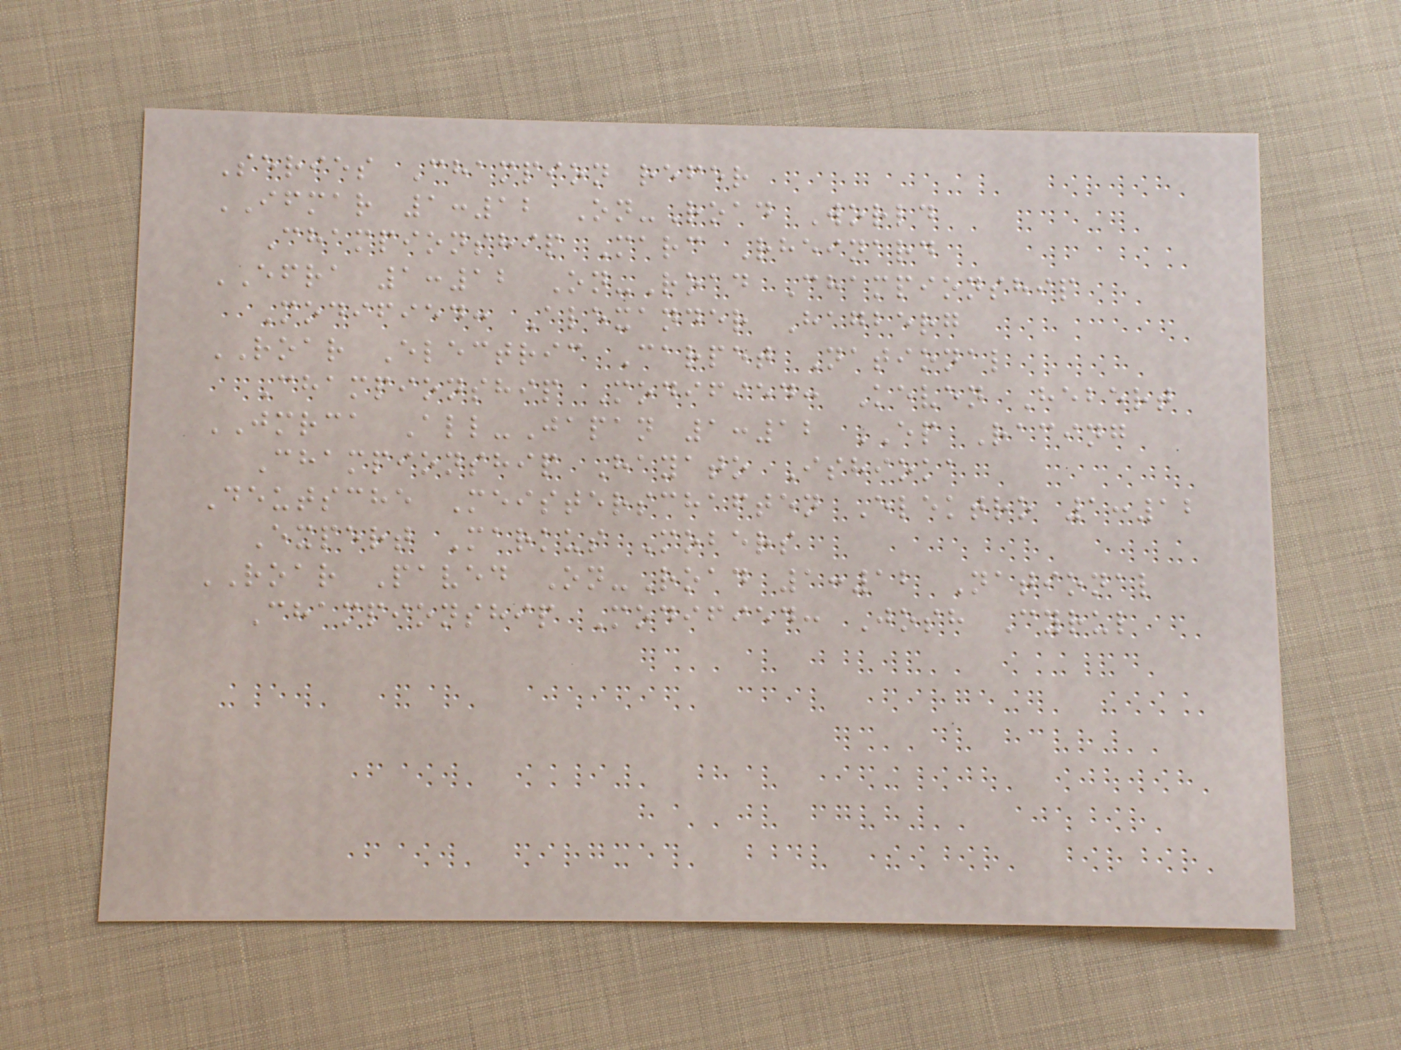Series Champion refer
IFMAR 1:12 On-Road World
Championship Marc Rheinard
EFRA 1:12 On-Road Championship
Modified: Alexander Hagberg
ROAR Electric Carpet National
Championship Modified: Keven Hebert
JMRCA All-Japan 1:12 EP Racing
Championship Hayato Ishioka
Deutsche Meisterschaften Elektro 1:12
Expert Markus Mobers
ROAR Paved On-Road 1:12 National
Championship Modified: Josh Cyrul
